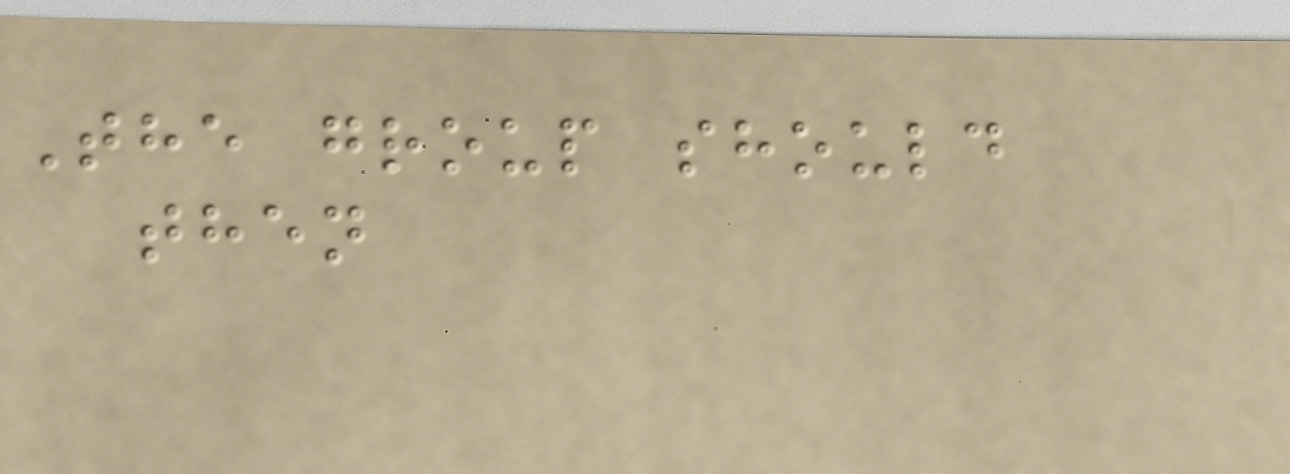The group should
then
